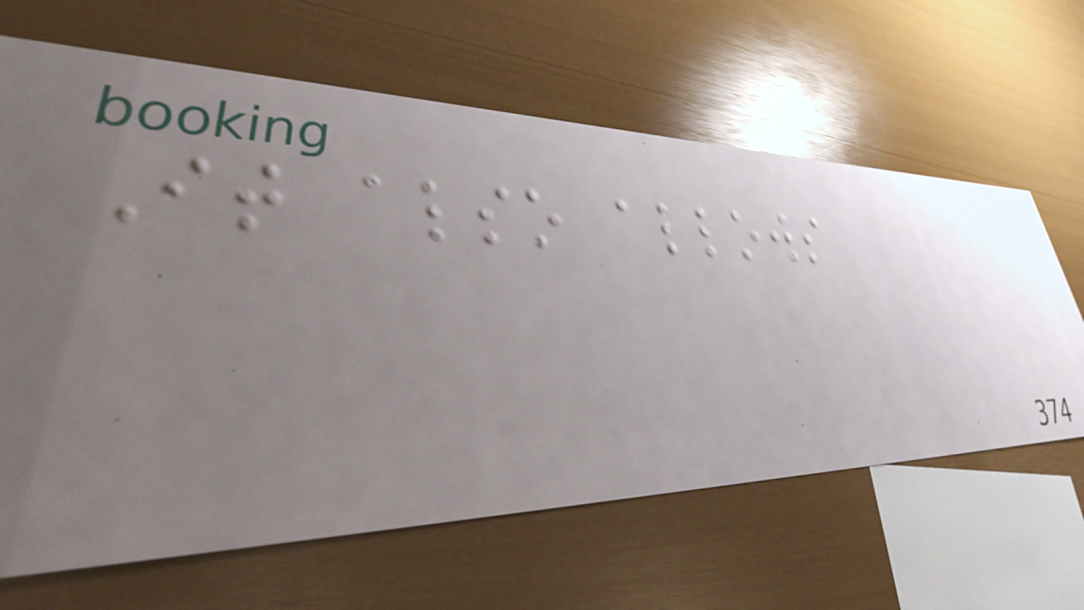It also allows
